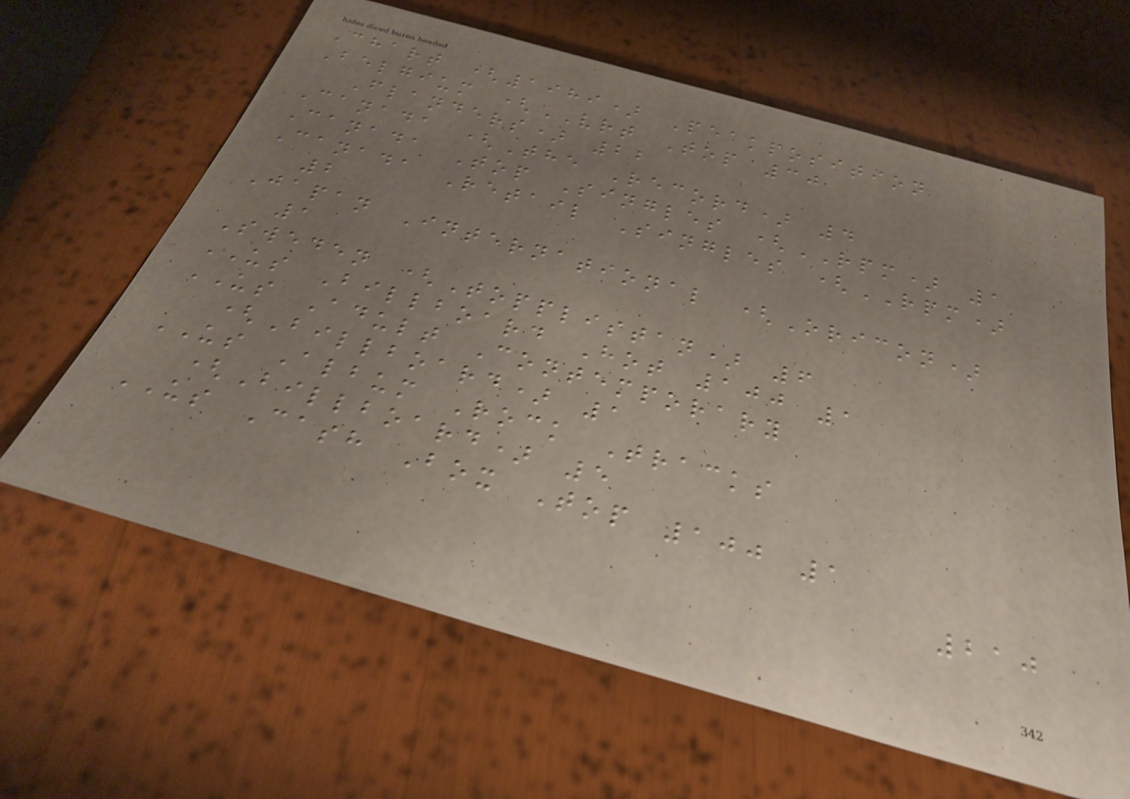Chart (1989) Peakposition
Belgium (VRT Top 30
Flanders) 22
Canada (The Record) 4
Canada Top Singles (RPM) 1
Canada Retail Singles (RPM)
2
Japan International (Oricon)
1
Sweden (Topplistan) 6
US Billboard Hot 100 1
US Adult Contemporary
(Billboard) 1
US Album Rock Tracks
(Billboard) 5
US Cash Box Top 100 1
210
